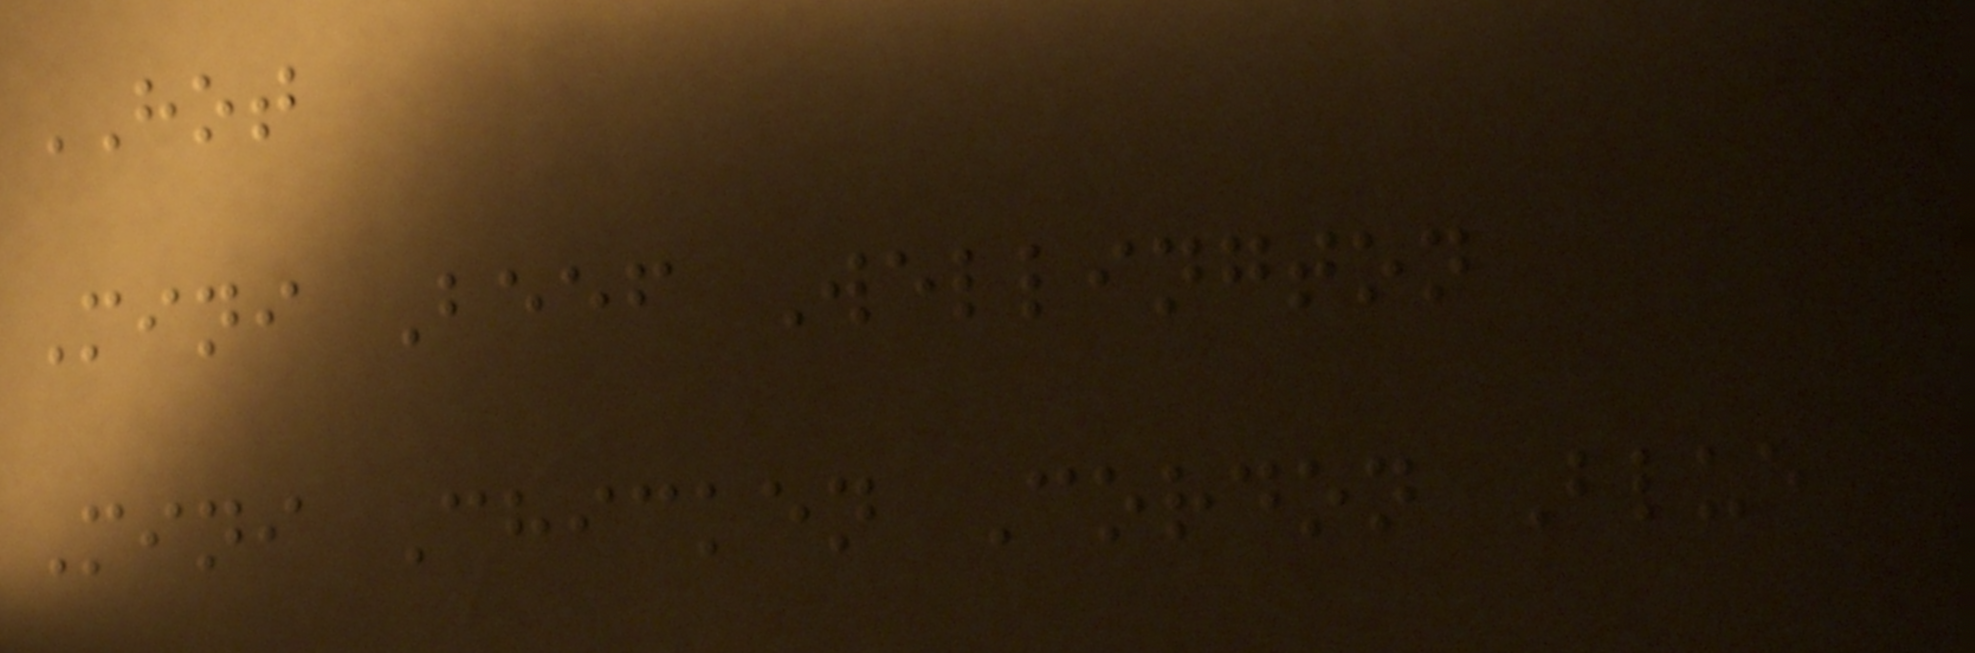HOT
Mini Beef Wellington
Mini Chicken Cordon Blue
